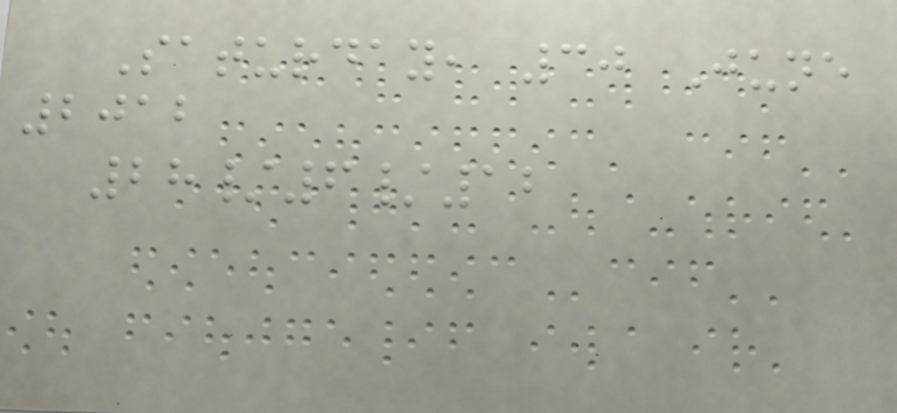Saturday, 30 June
2012
28/6/12
